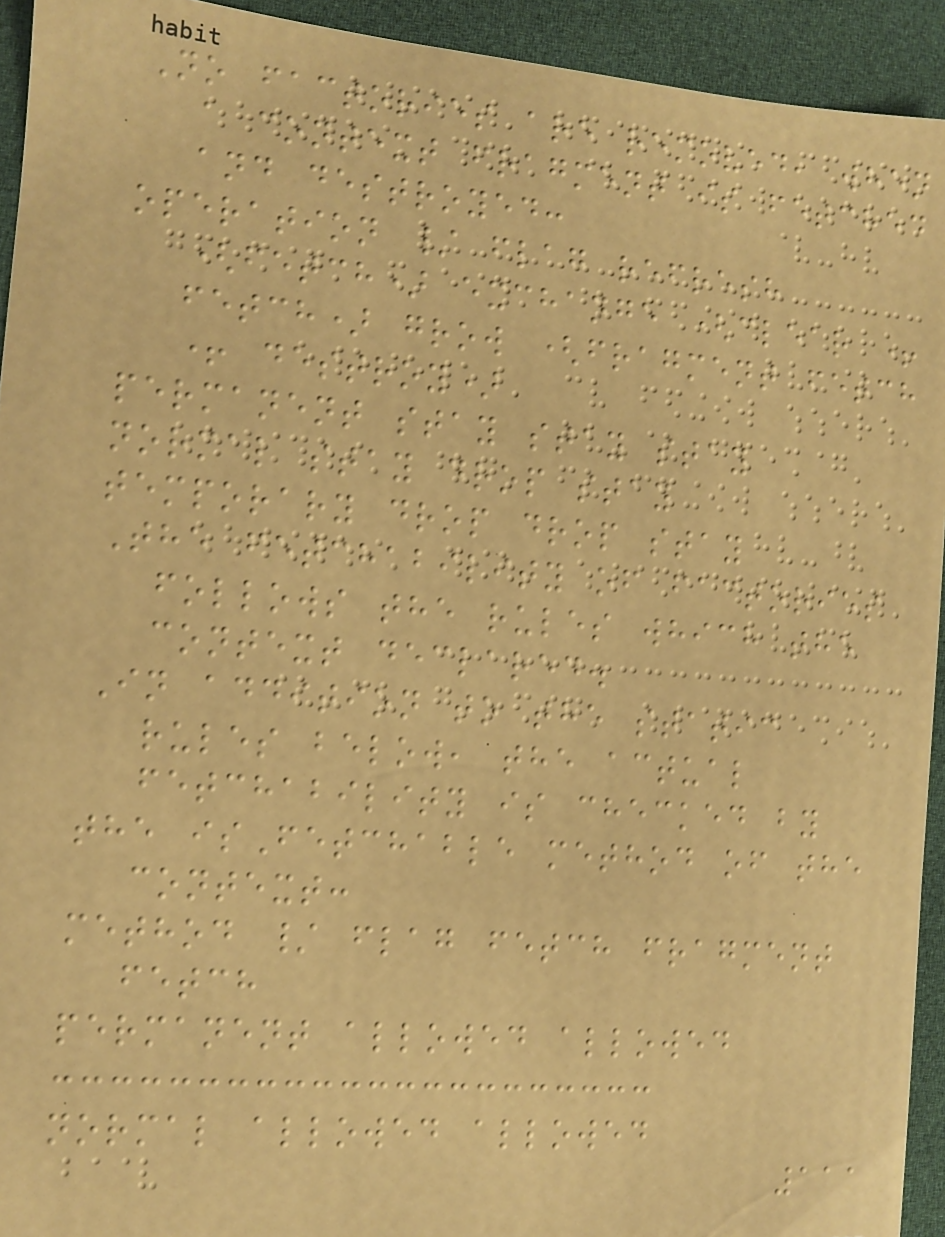No factories are removed, when
a context fragment is fetched
and destroyed:
operation / flag refresh
(fetch) exchange (clear +
fetch) grow (fragment fetch
+ destroy)
permanent stay stay stay
normal stay drop stay
temporary drop drop stay
The fetchability of factories
follows the rules which the
context declared.
In addition to the static
rules below, the actual
fetchability is checked by
the isFetchable method of the
context:
method / flag fetch fragment
fetch
permanent allowed allowed
normal allowed allowed
111
